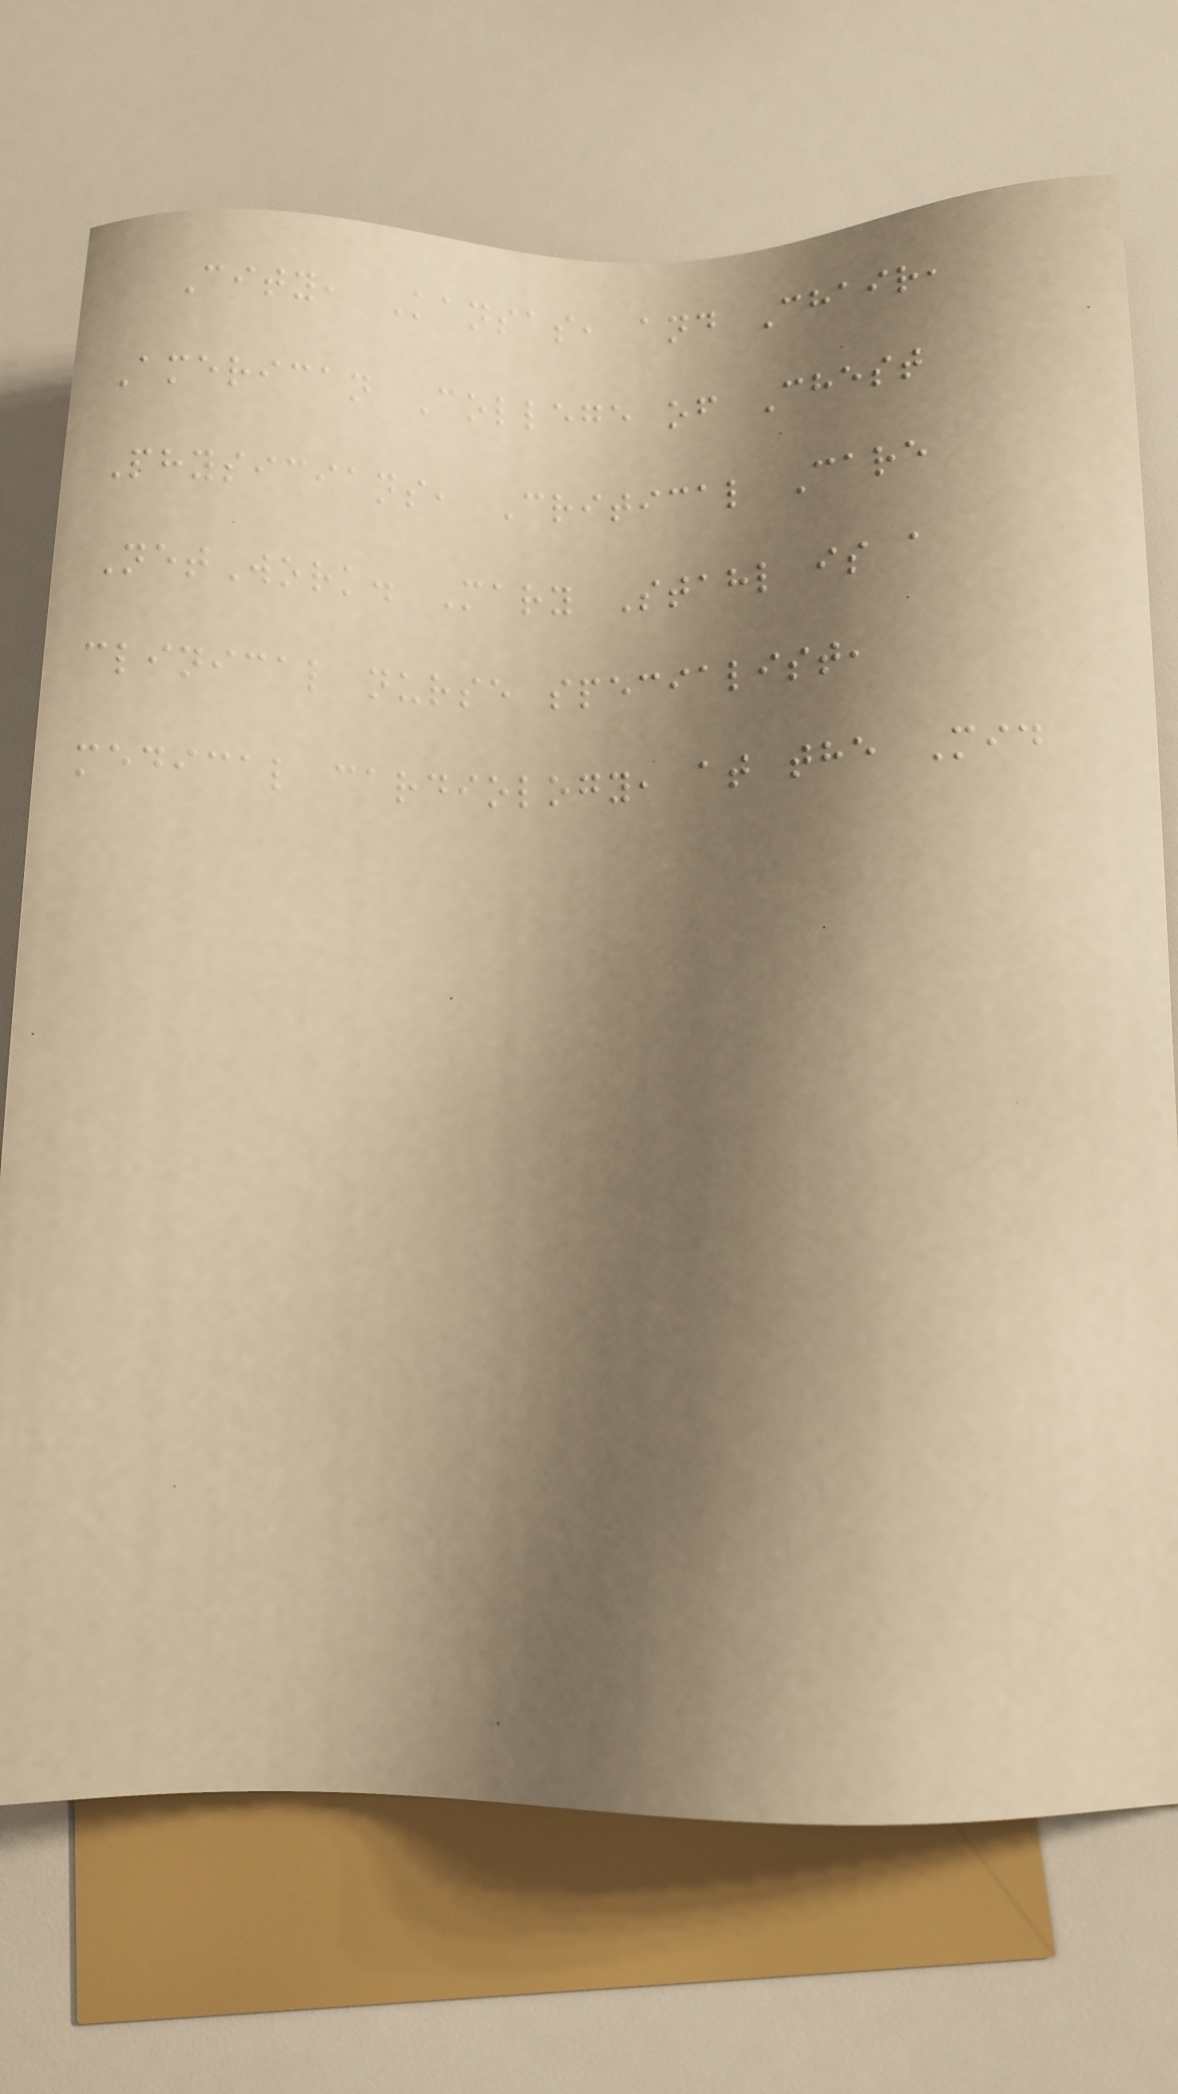City, Kansas, and Chair,
American College of Chest
Physicians, Critical Care
NetWork. Mary Stahl is a
clinical nurse specialist,
medical cardiology, at the Mid
